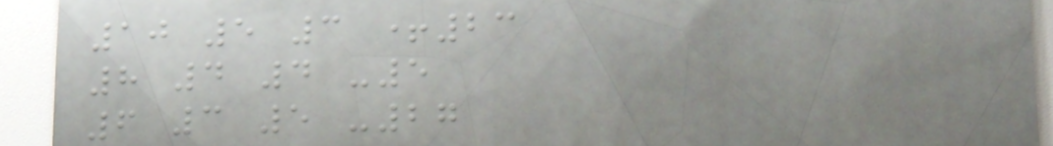10 5 3 +23
8 4 4 -5
6 3 5 -27
